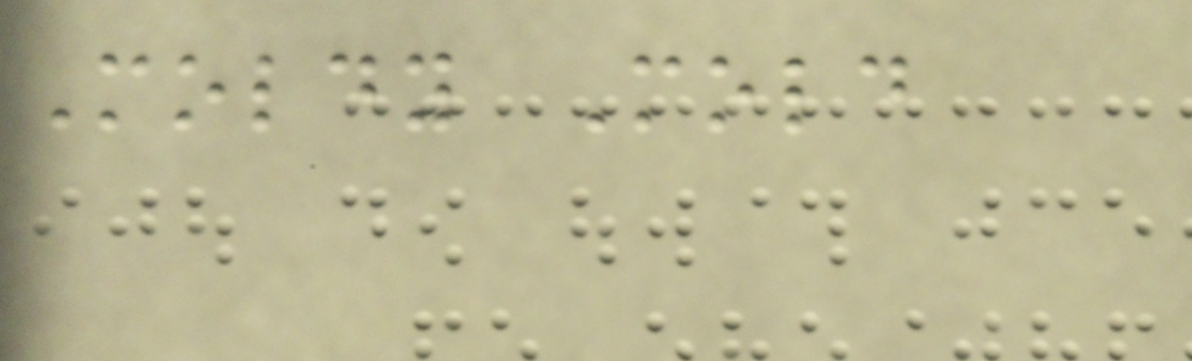Moldy Mold
